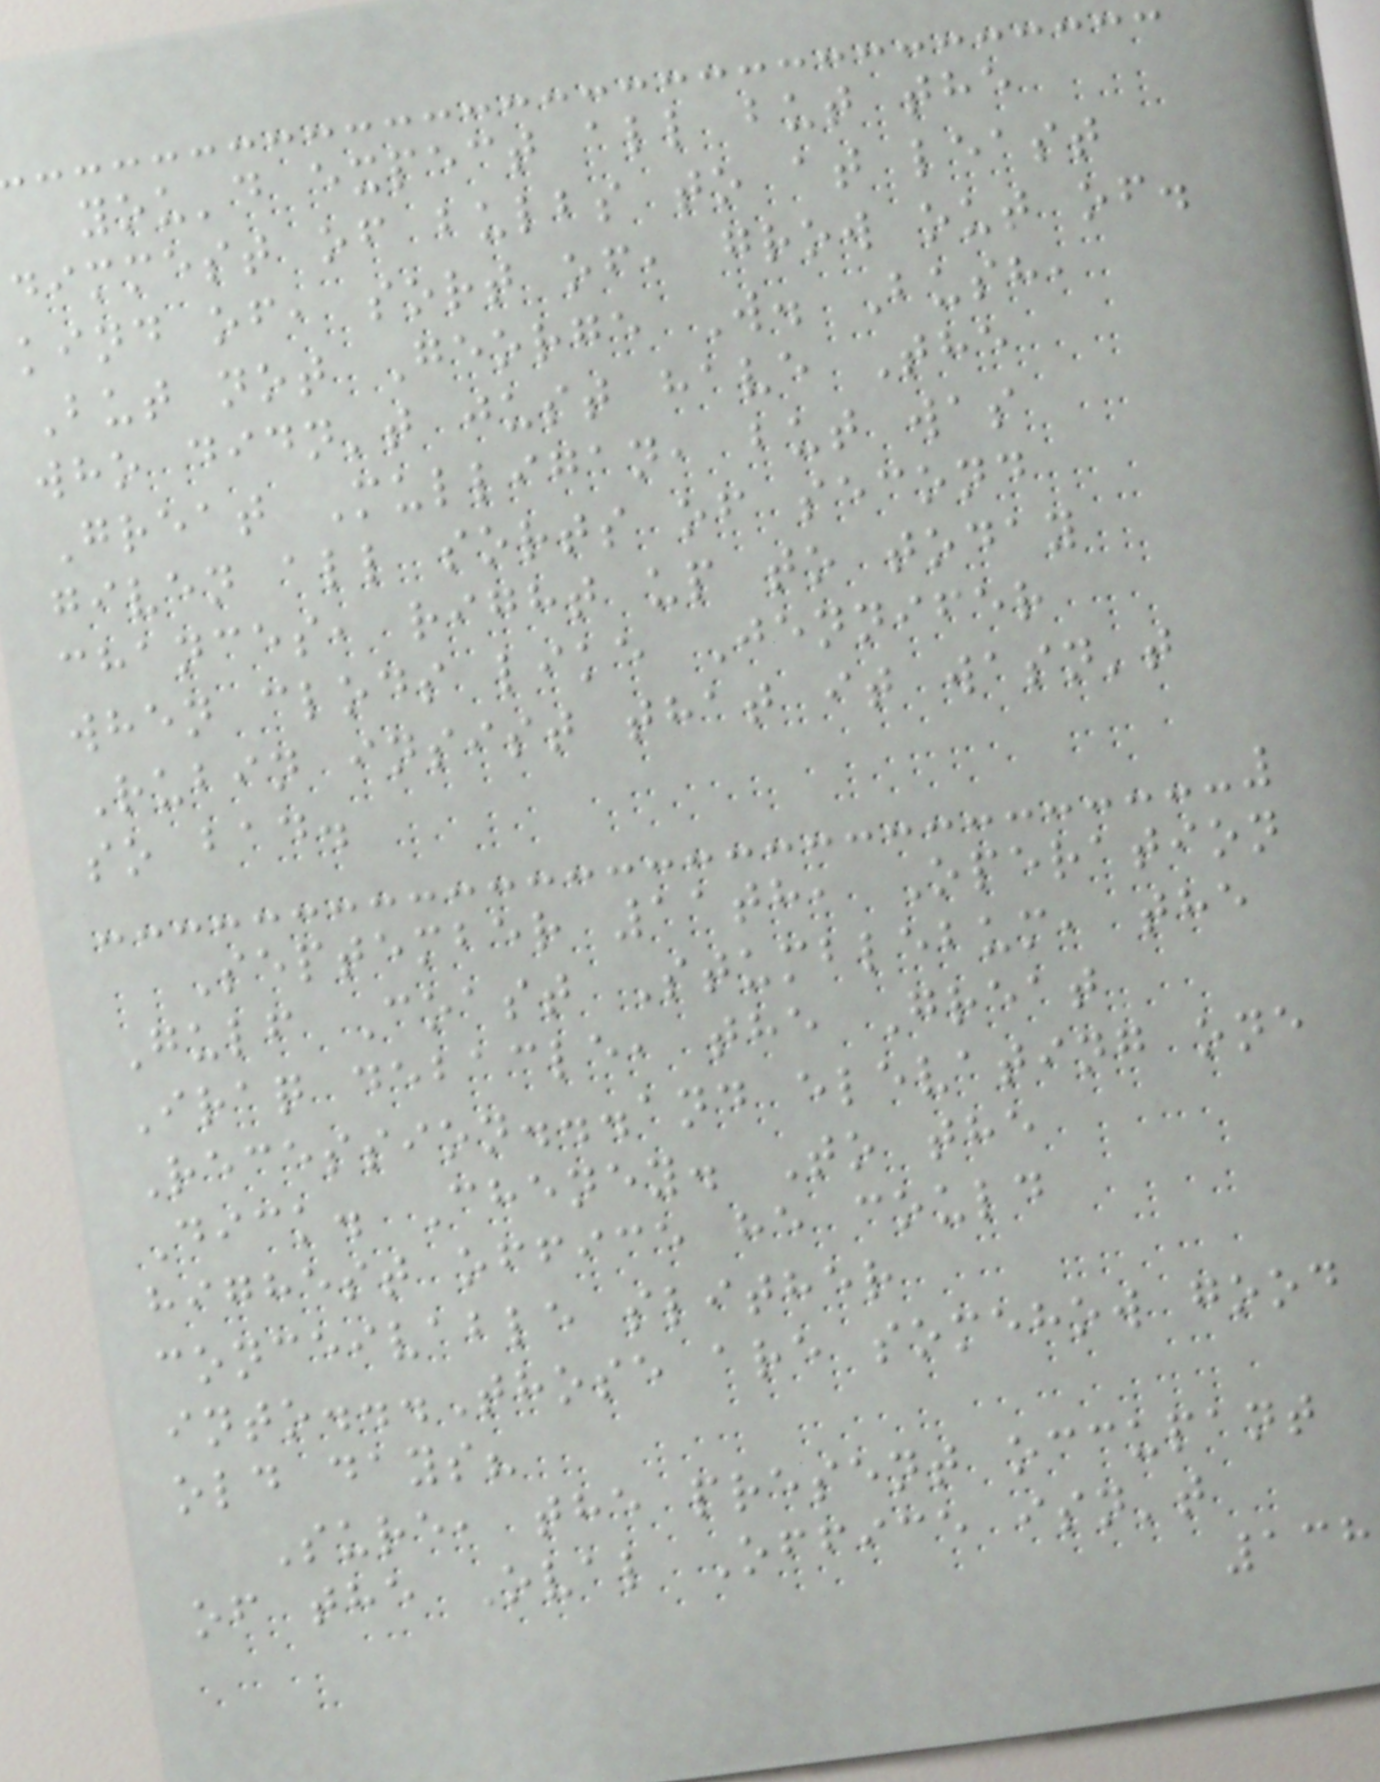you'd expect all but the
dimmest of bulbs to at least
kind of, sort of, grow out of.
But not George W. Bush,
who didn't just have The
Great Mulligan, but was
given all sorts of second
chances, right up to today
when clods like Jennifer
Rubin insist that it wasn't
so bad.
September 11th, Operation
Gulf Coast Stumblebum, the
Iraq debacle, the Great
Recession...and elevating one
Dick. Cheney. To the
highest office he could
conceivable slither
into...Those are somehow good
old days?
Sure, the present occupant
of the Oval Office isn't
138
